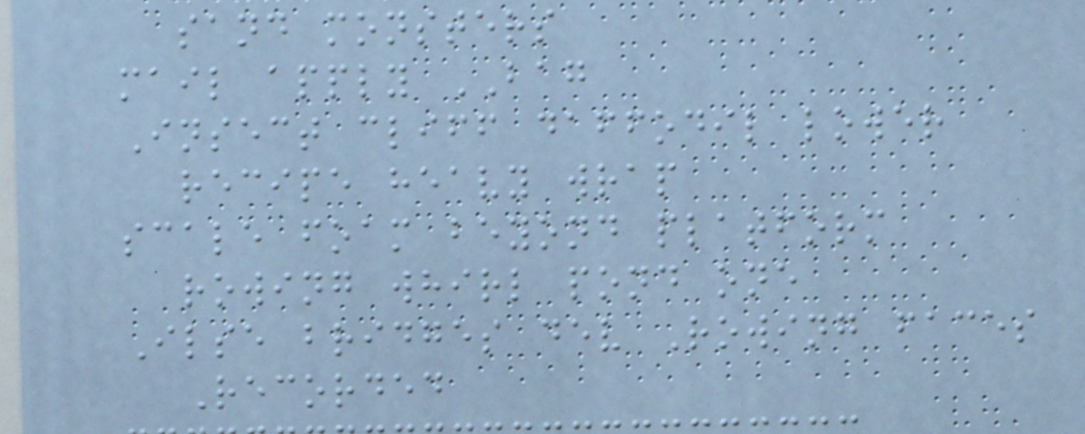sand monsters
mail apply BAG
Insect cliff daffodil lower
recipe heavy wrap
scale foam beyond platform
rowing whirl pond one
Ilse bridges dev Rowing faces
Recorded
